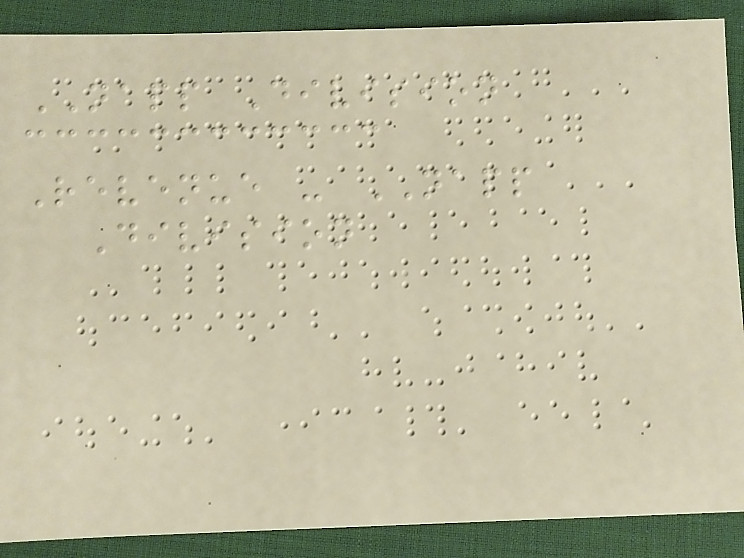NAPP Division
Revenue - NAPP
Division
